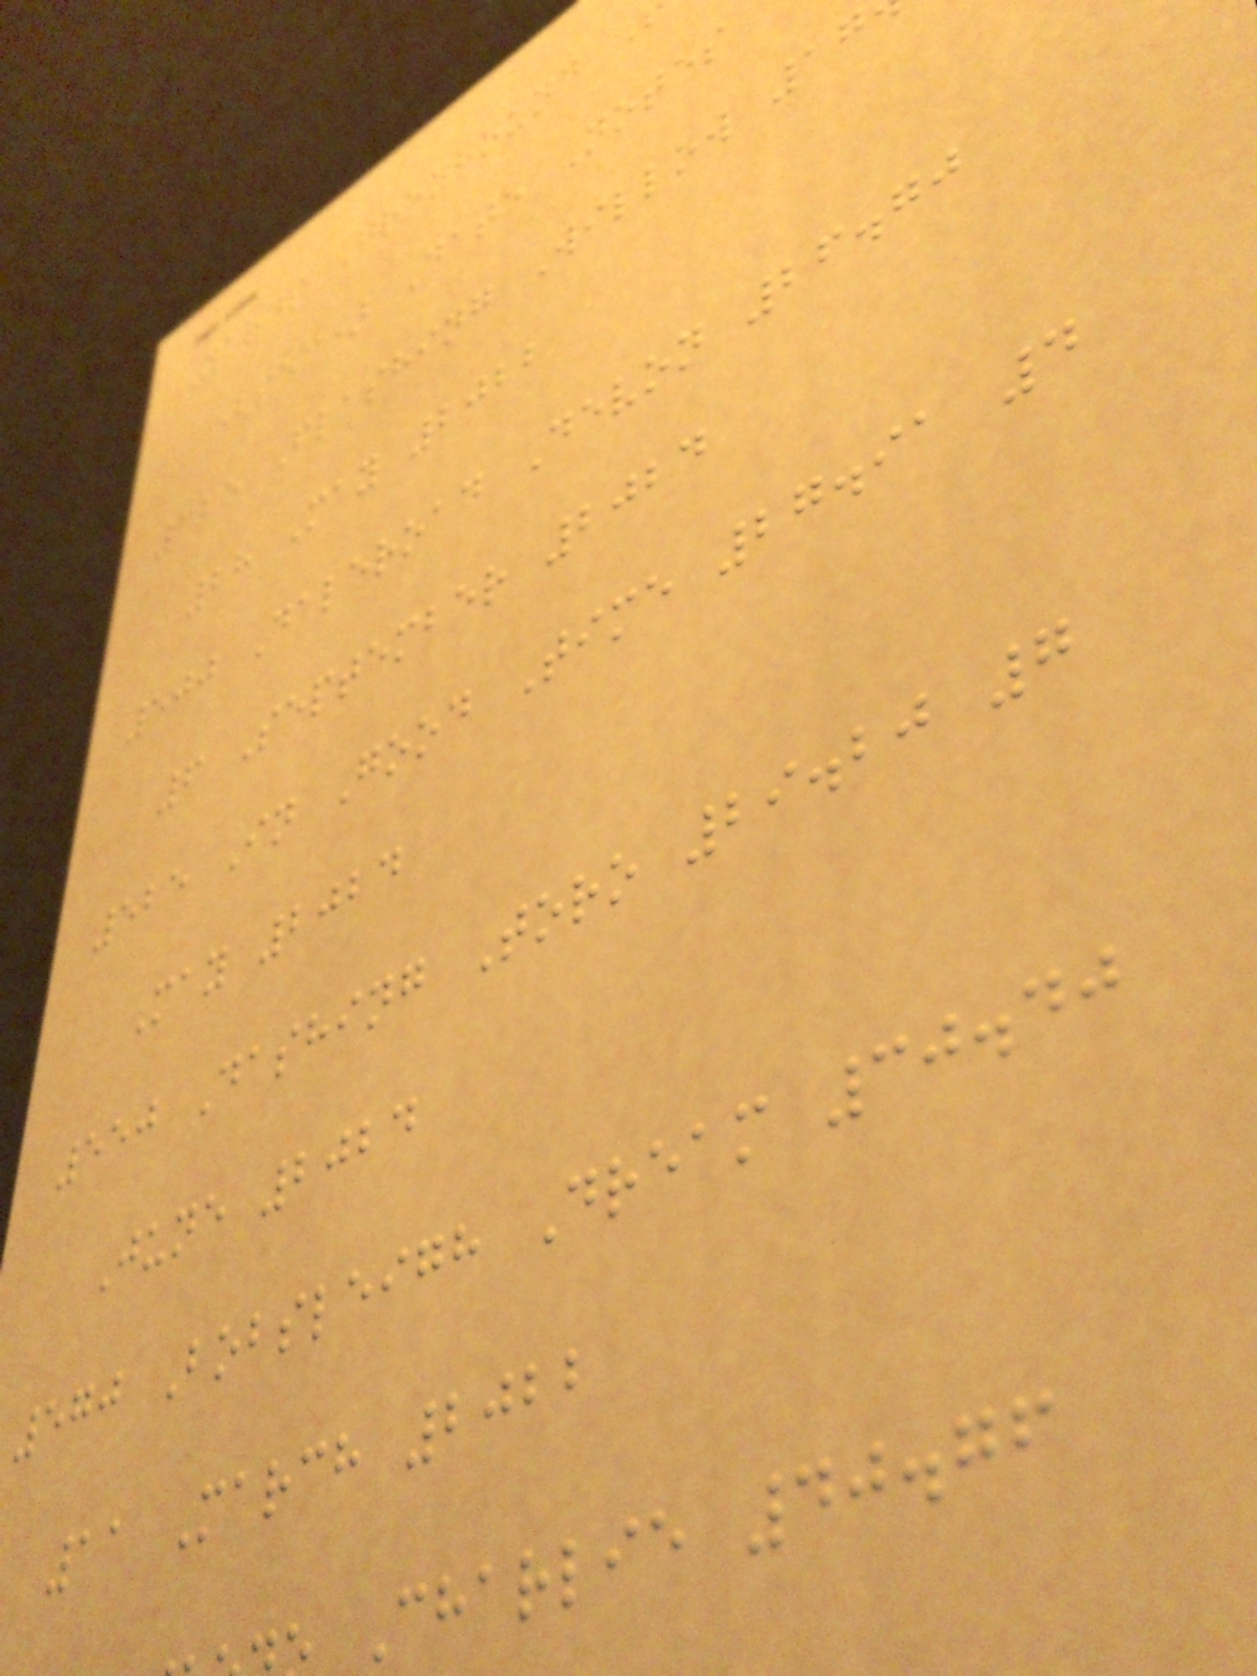Yards Greyhound
(sec) Date Notes
325 Flashing Willow 17
28 May 2022
500 Daleroad Devon 26.70
6 September 2024
525 In Good Time 27.91 4
May 2024
550 Dashing Toro 29.20 7
June 2024
570 Bobsleigh Dream 30.40
11 March 2022
Charlie 40.76
